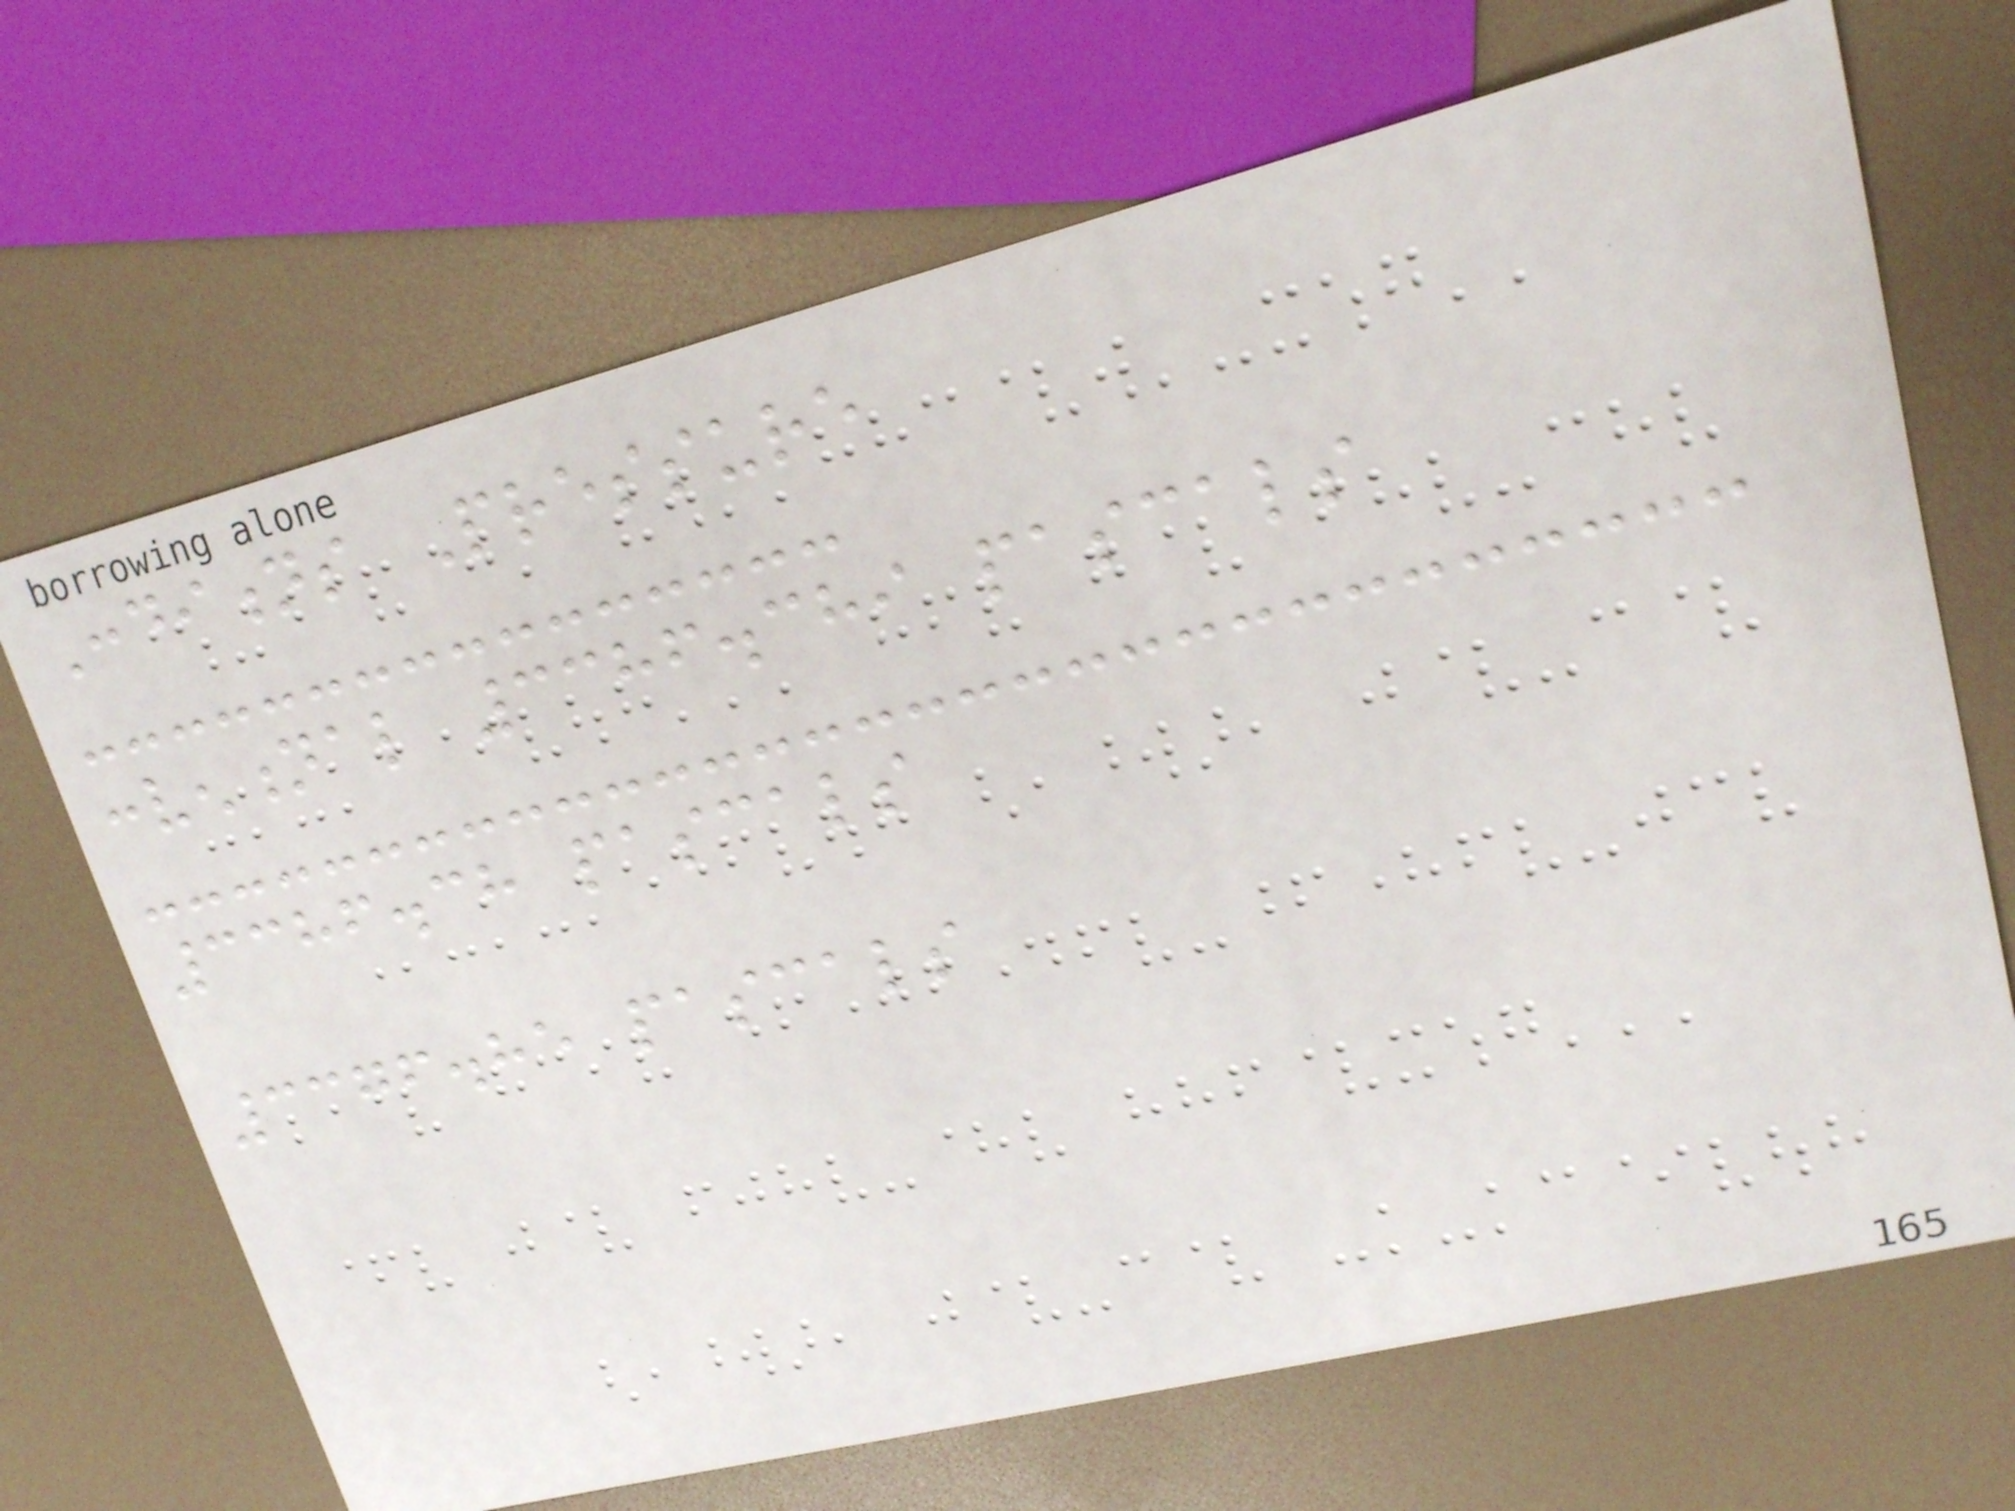Conditions Pressure
conventional 3386.389 pascals
3386.38 pascals
3376.85 pascals
